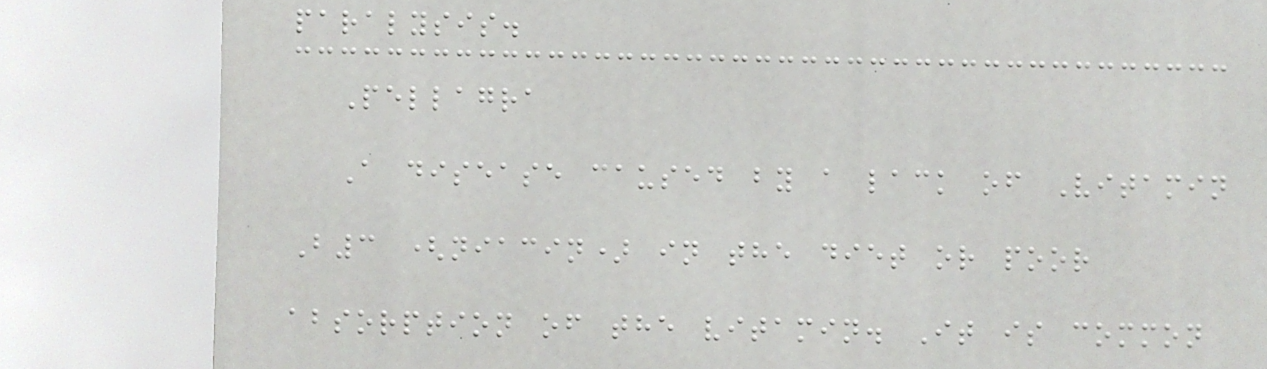paralysis.
Pellagra
A disease caused by a lack of Vitamin
B3 (niacin) in the diet or poor
absorption of the vitamin. It is common
